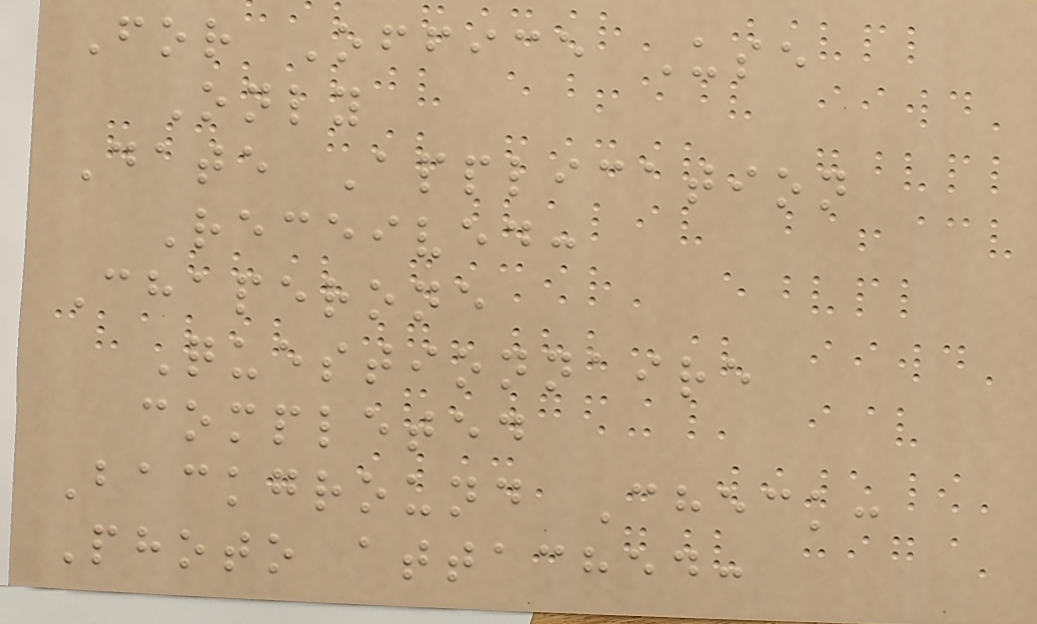For Office Use
Only
Date Application
Received:
Chaperone
Questionnaire
completed
Background Check:
Photo attached:
